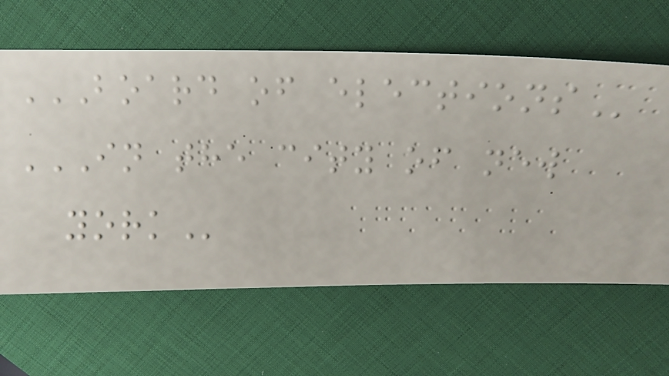BOARD OF ELECTIONS
IN THE CITY OF NEW
YORK
